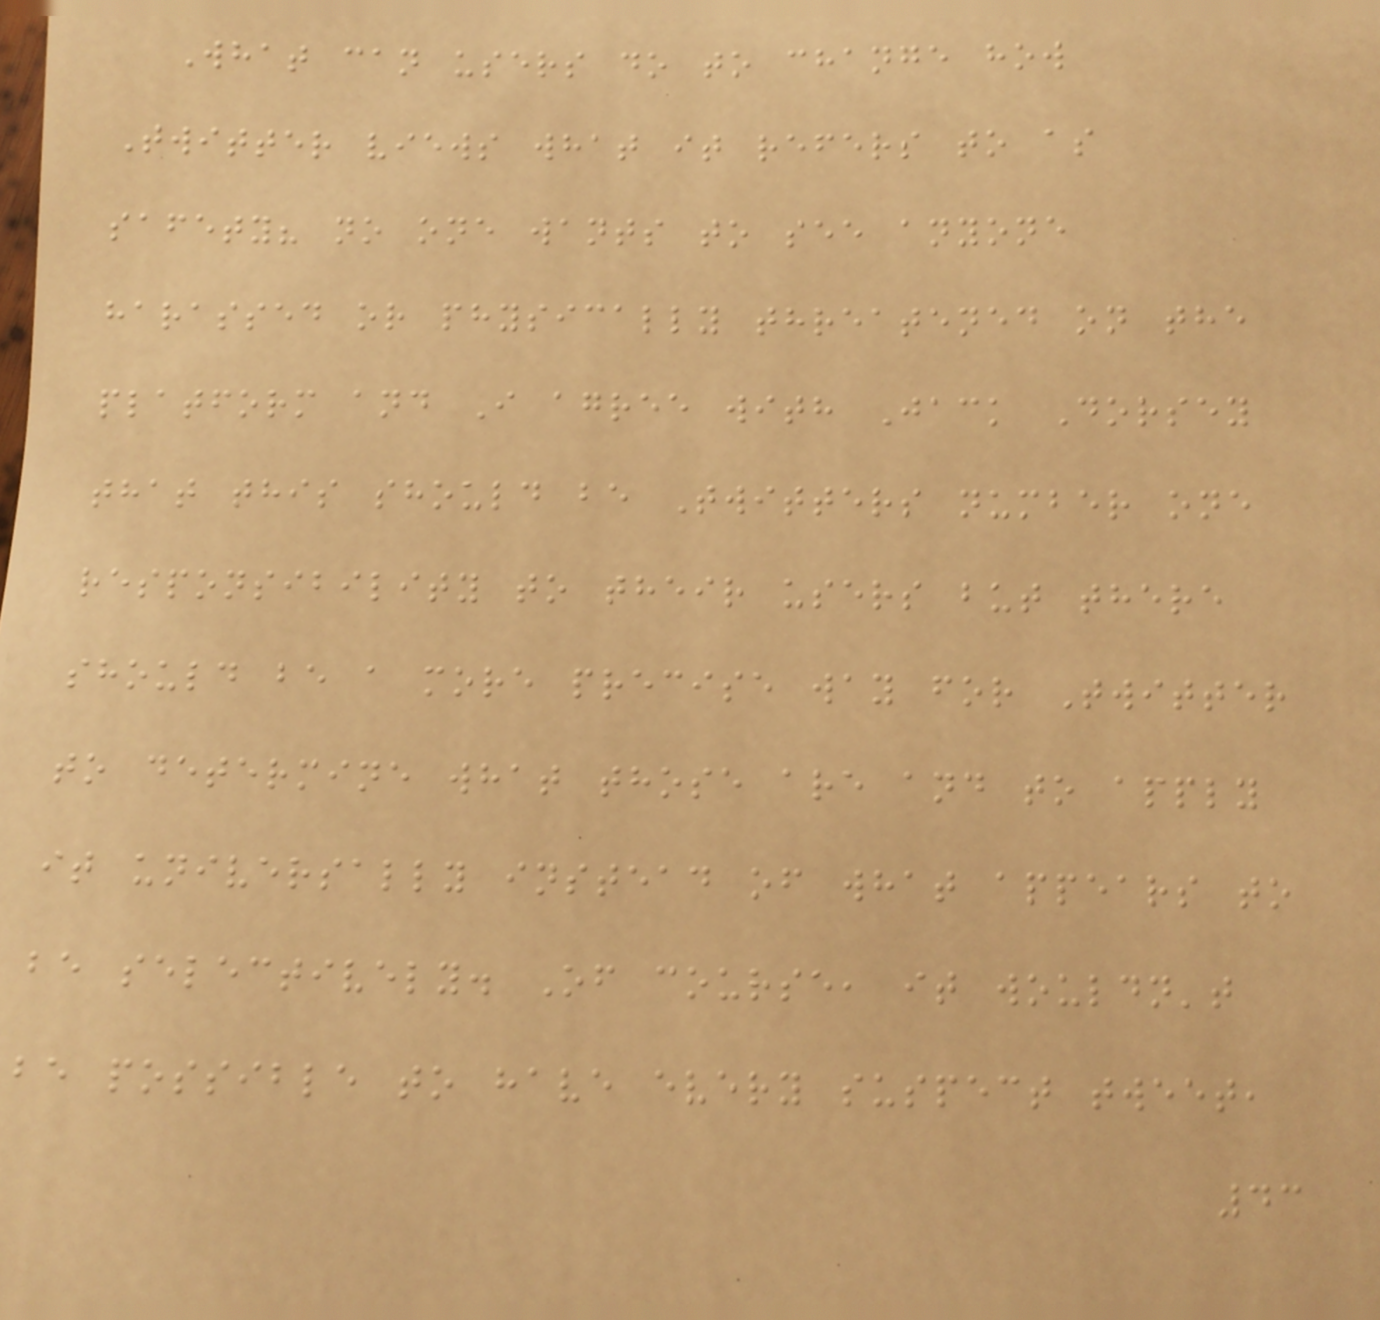What can users do to change how
Twitter views what it refers to as
safety? no one wants to see anyone
harassed or physically threatened on the
platform and I agree with Jack Dorsey
that this should be Twitters number one
responsibility to their users but there
should be a more precise way for Twitter
to determine what those are and to apply
it universally instead of what appears to
be selectively. Of course, it wouldn't
be possible to have every suspect tweet,
43
